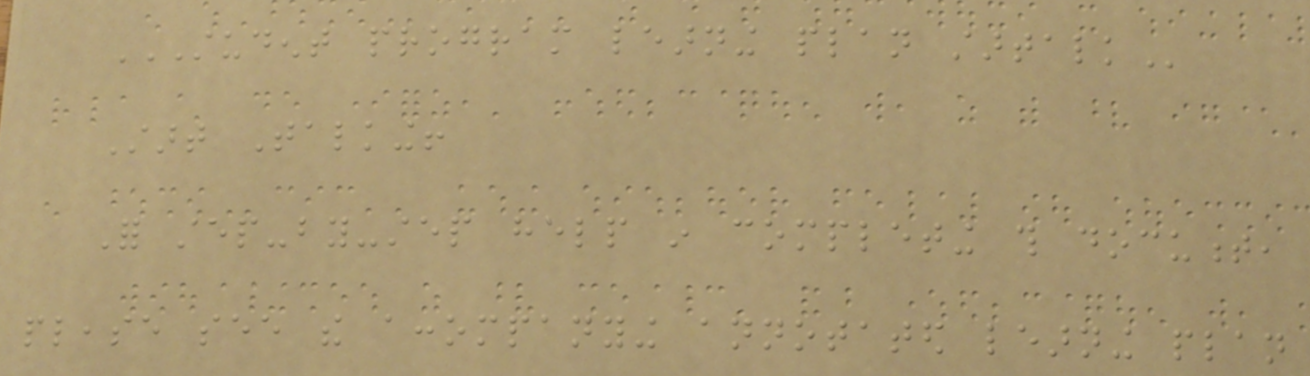STUDENT PROGRAM LEARNING PLAN STARTALK
Start Talking!
For step-by-step help in completing this document,
please see the accompanying annotated learning plan
